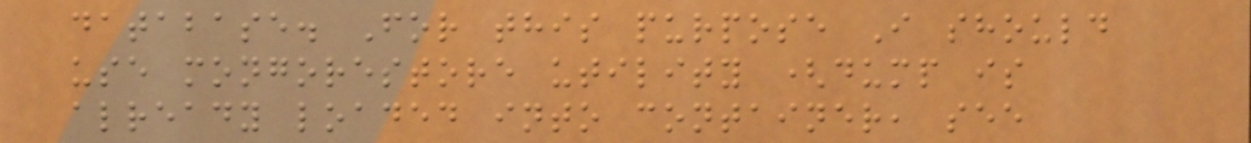database. For this purpose I should
use mongorestore utility (dump is
already loaded into container, see
